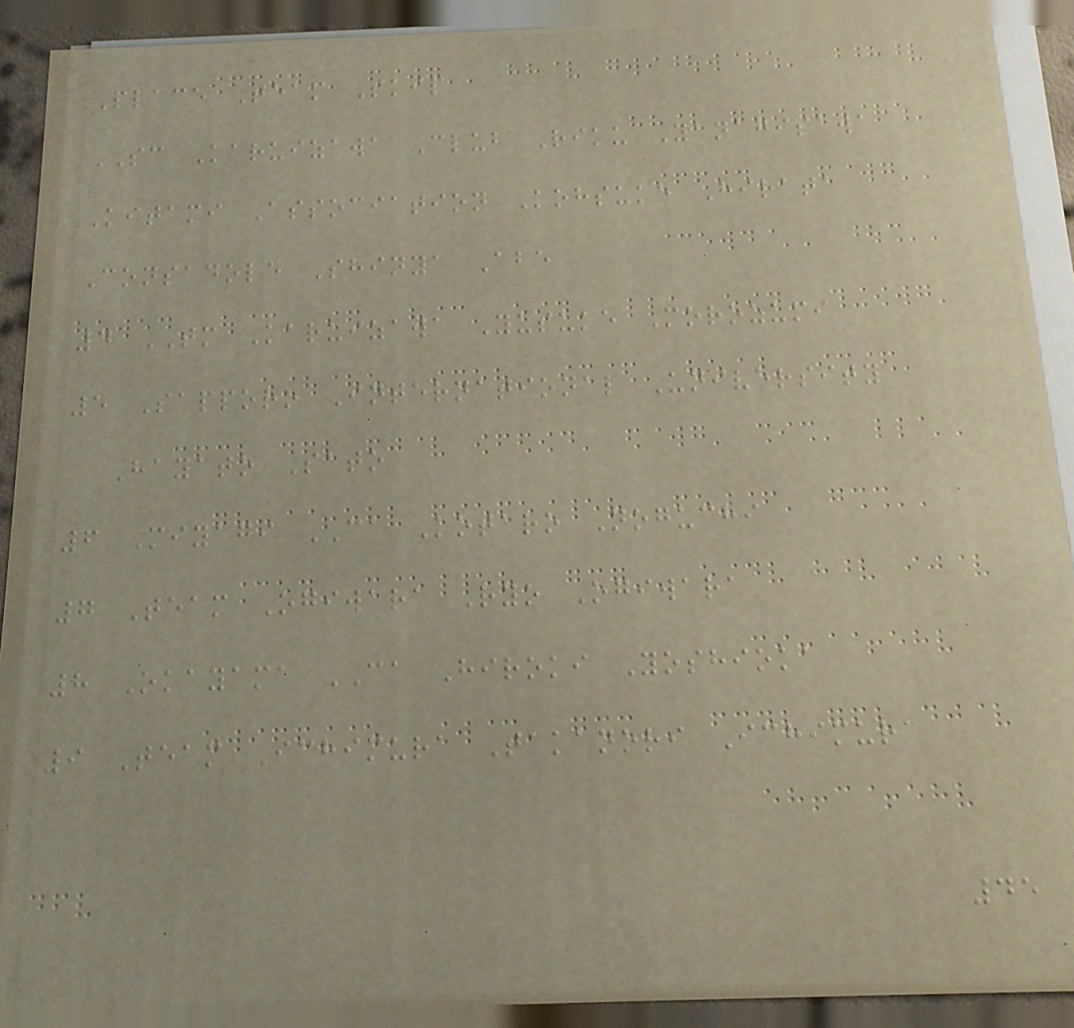Place Team Skip
SC Karuizawa Club Riku Yanagisawa
Kitami Association Kohsuke Hirata
Consadole Shinya Abe
4 TM Karuizawa Yusuke Morozumi
5 Sapporo International University
Hayato Sato
6 Miyagi CA Kotaro Noguchi
7 Team Ogiwara Ryo Ogiwara
8 Okayama CA Hiroki Yoshioka
9 Team Ichimura Takanori Ichimura
45
